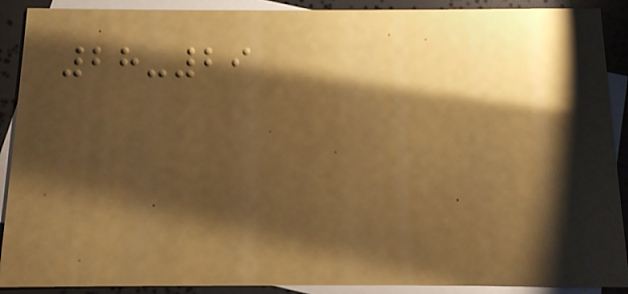28-29
